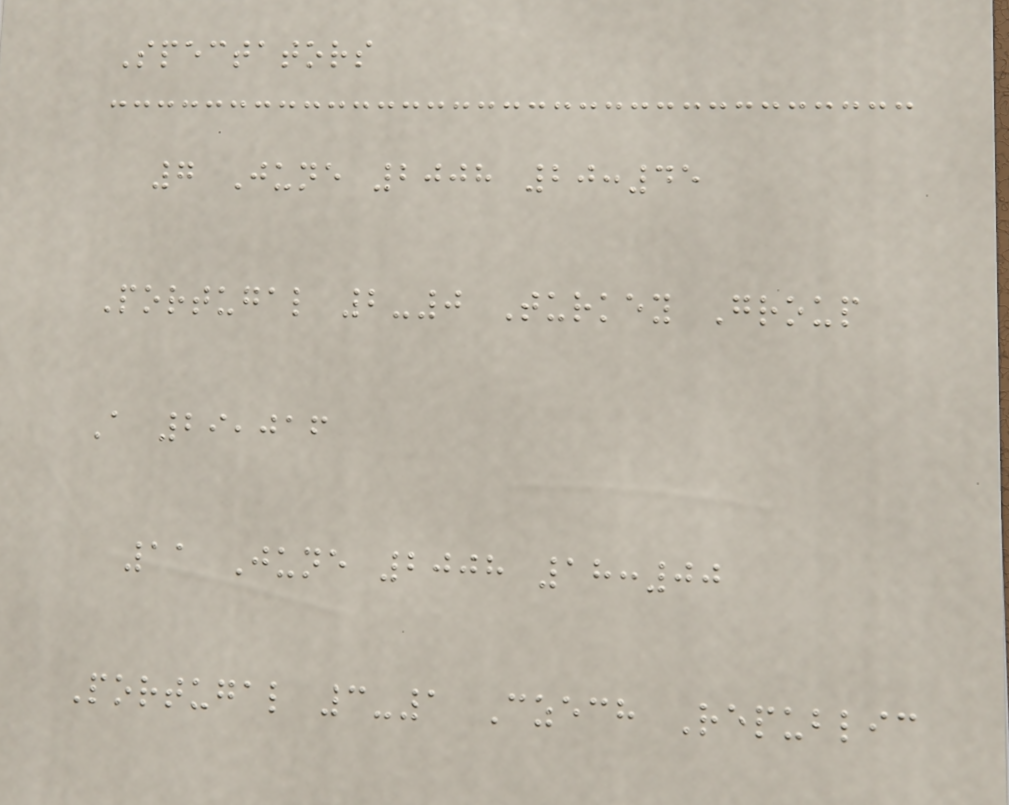Spectators
7 June 2008 20:45
Portugal 2-0 Turkey Group
A 29,016
11 June 2008 18:00
Portugal 3-1 Czech Republic
